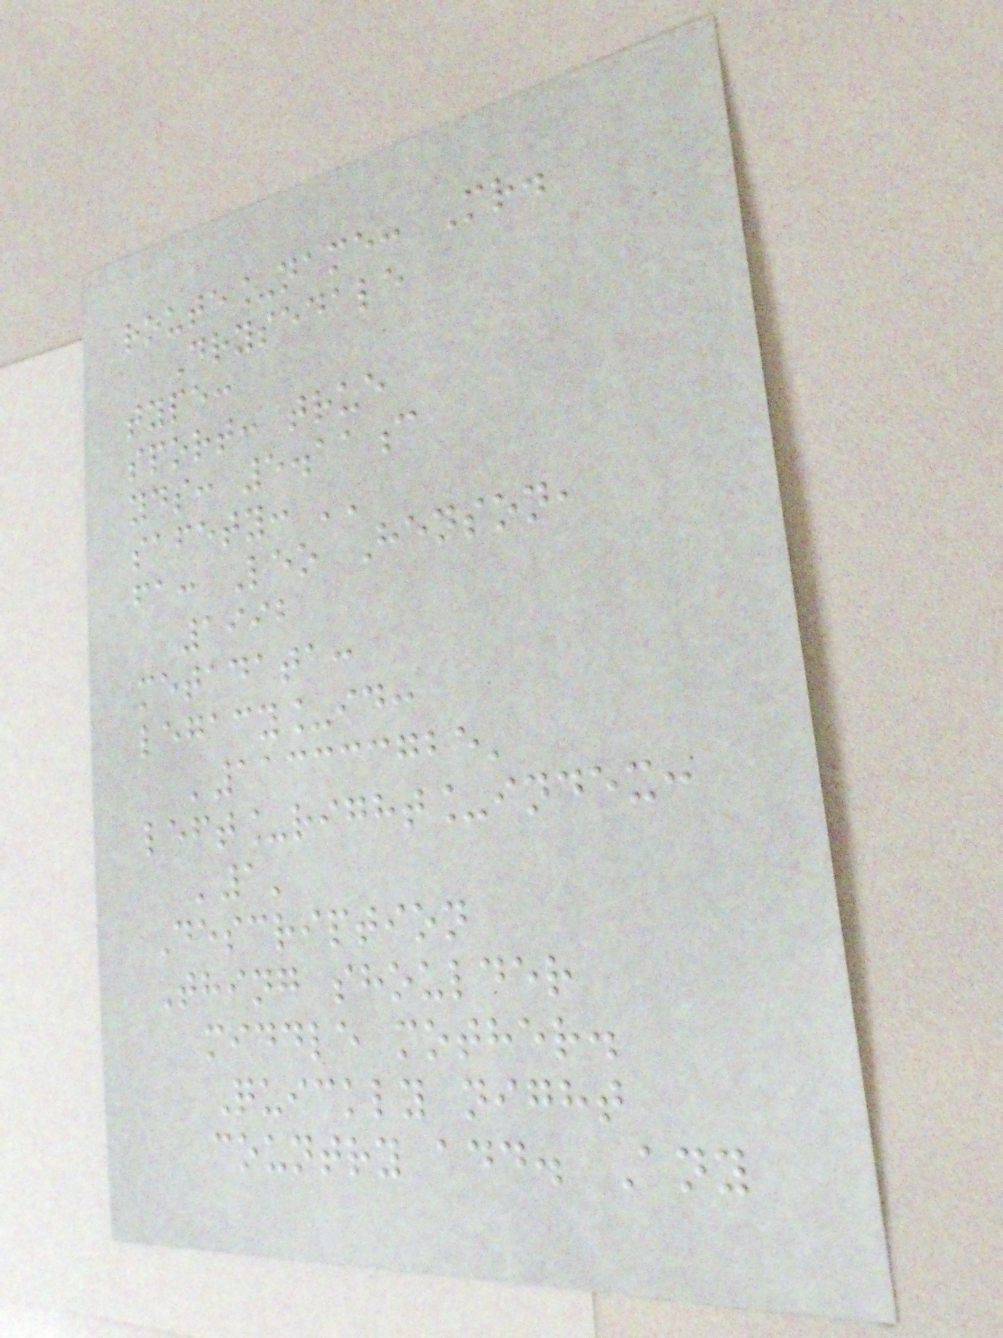route_name: Mr.
Drysedale
type:
sport: true
yds: 5.11c
safety: ''
fa: Leo Henson,
1992
metadata:
legacy_id:
'113333725'
left_right_index:
'1'
Description
Thing shoulder
middle mother.
Quickly night
country add. Any
